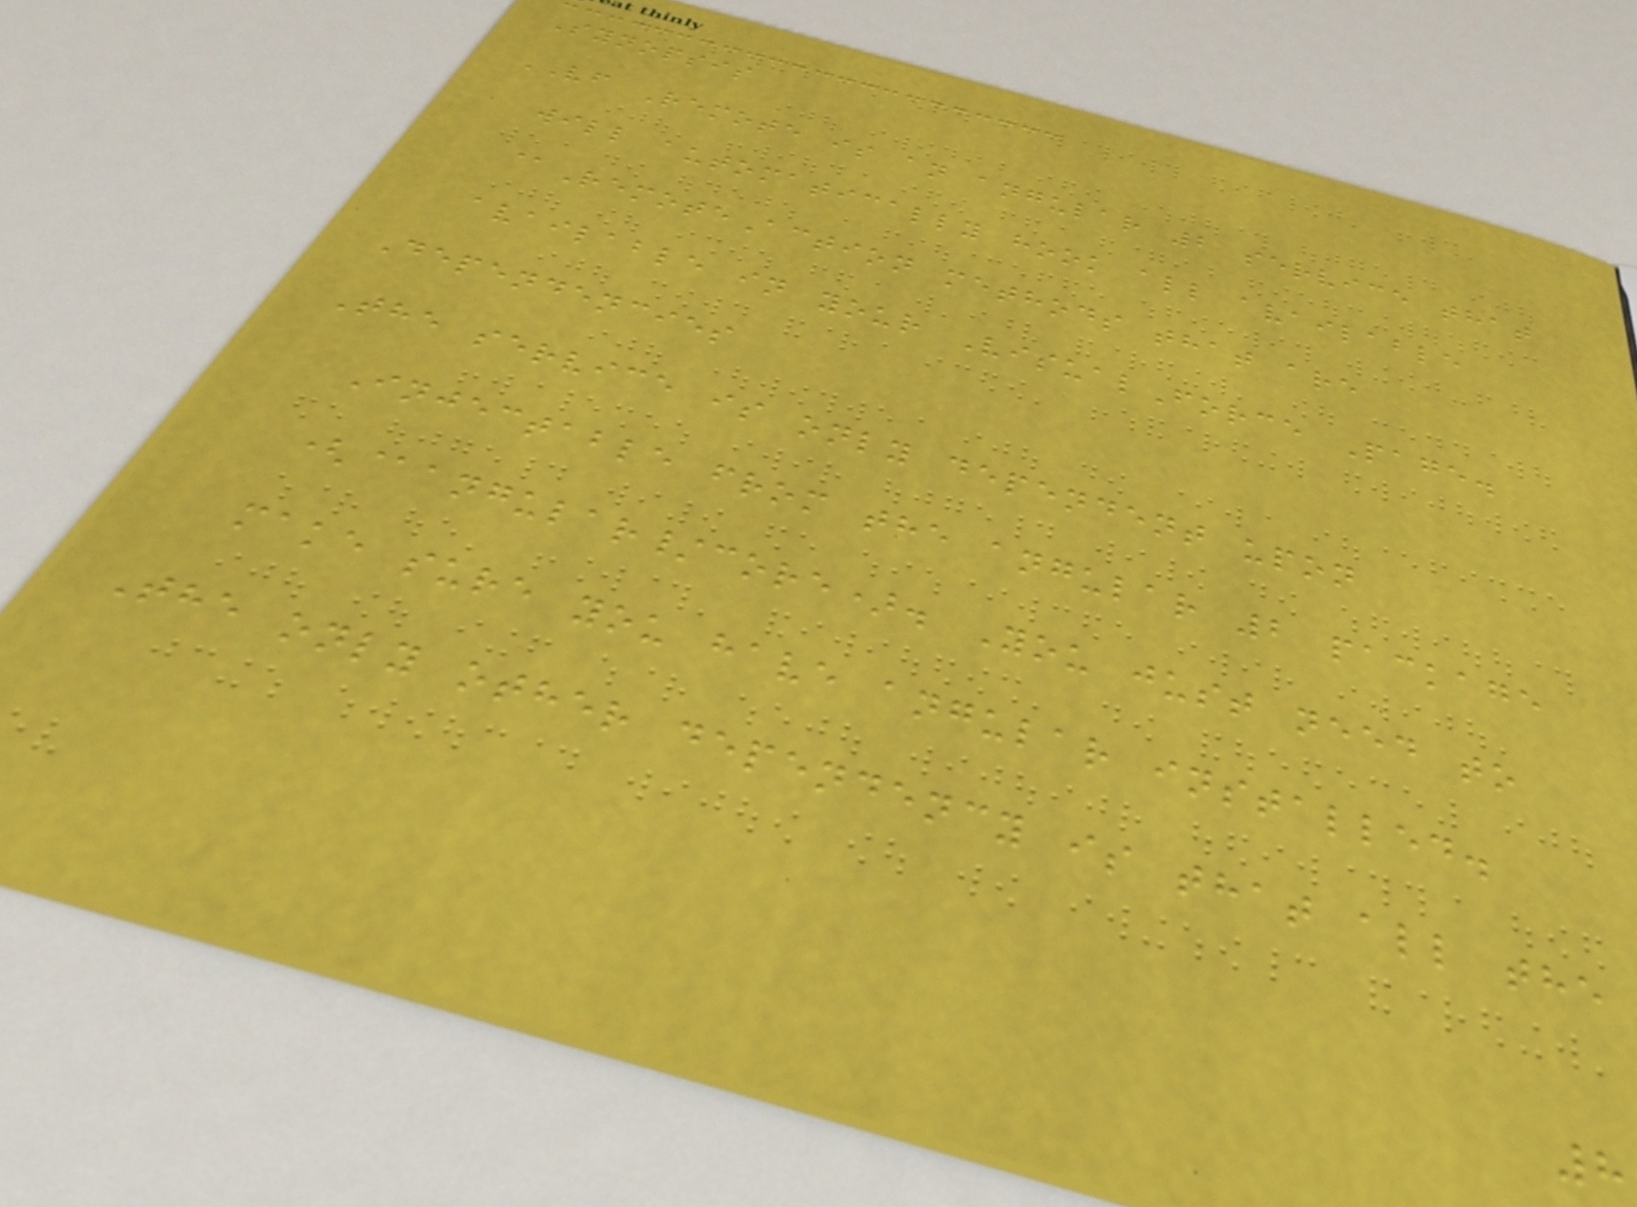Synopsis
VF Remote is an angular 2 service that
will automatically hook all available
@RemoteAction methods that are
available in your VisualForce Page.
Dependencies
The service is only dependent upon
Injectable from the angular 2 package
(@angular/core). You just need to
make sure you have angular installed.
The only other dependency is that all the
8
